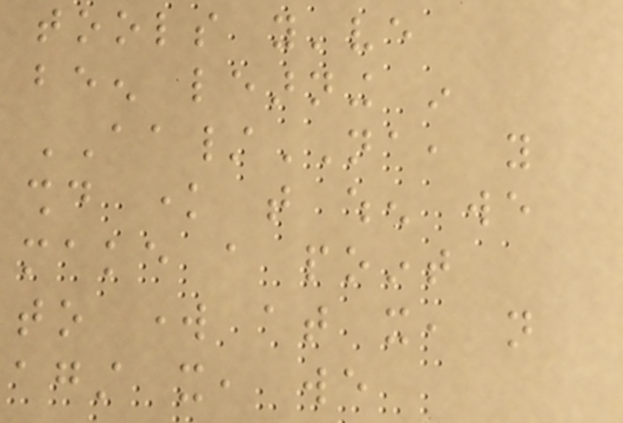tools you've
been learning in
AA/NA, you
should know that when we
make a point
to work at it, not
against it, we
